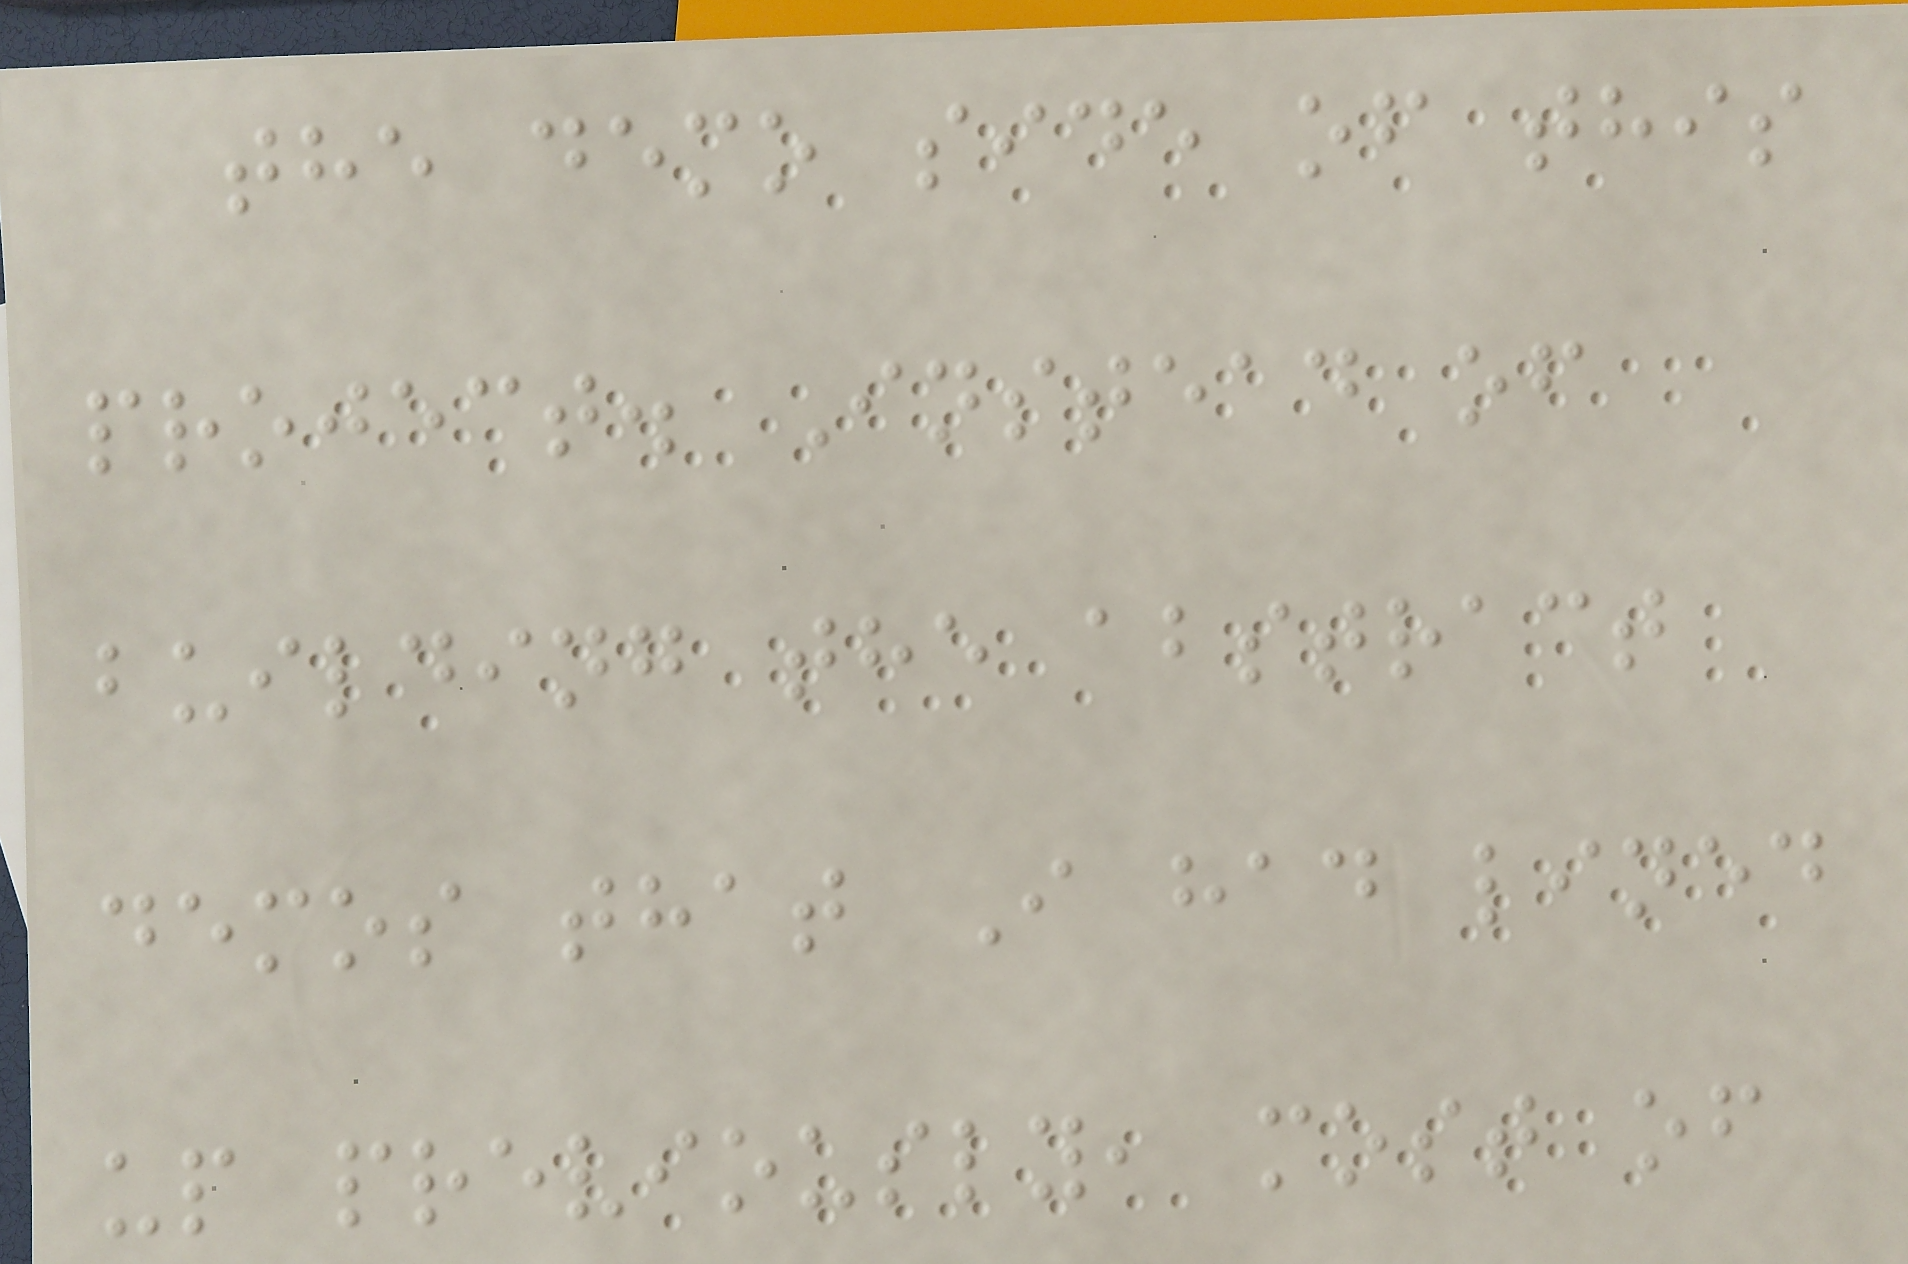the demo side of this
project. Instead of
building the abstract
demos that I had lined
up previously, most of
